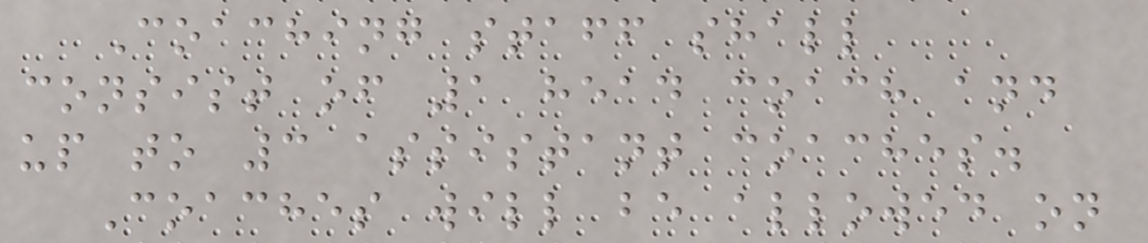Coaching staff shall
consist of 1 head coach and
up to 3 assistant coaches.
Coaches will be allowed on
